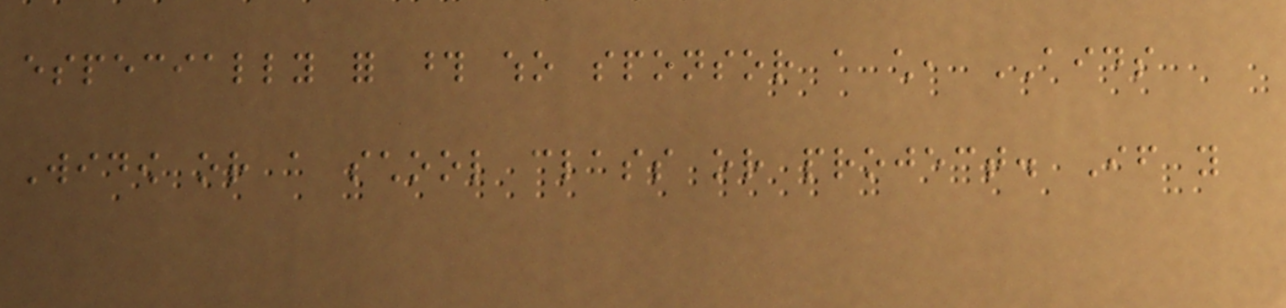especially for those who sponsor a child, AIDS
Widow or a school class or project. If you
